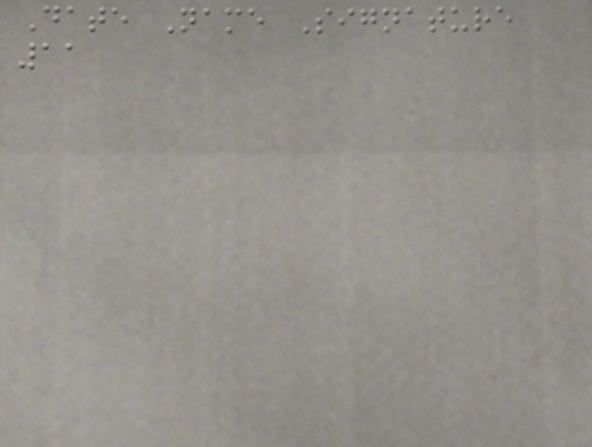Date Name Signature
11
